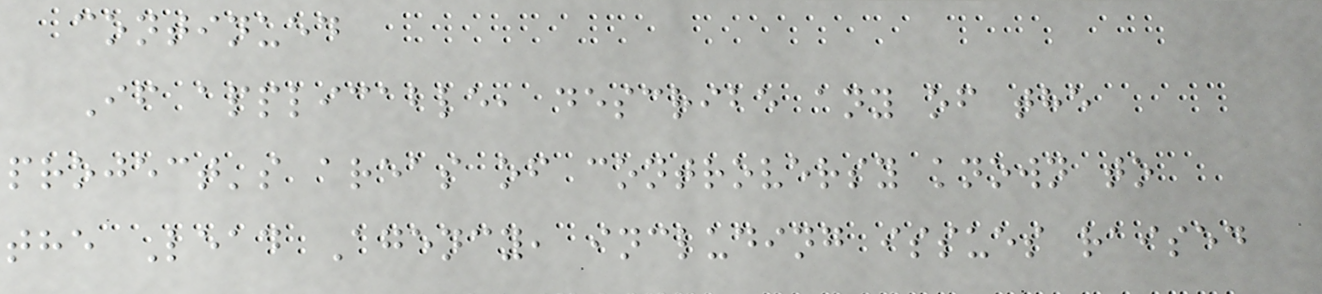continued
If applicable, describe any of the
project's areas of controversy known to
the Lead Agency, including issues raised
